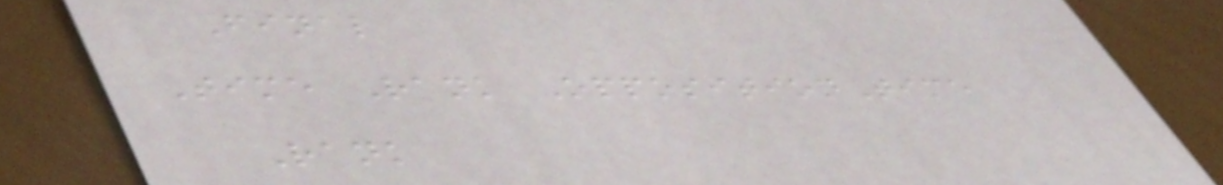Final
Time Rank OppositionTime
Rank
